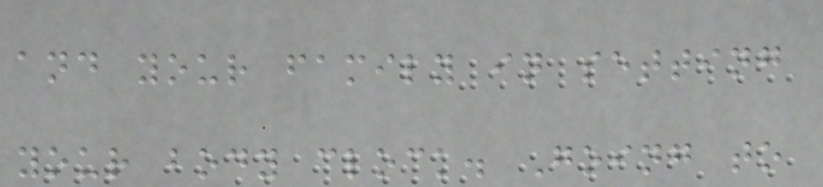and your family in setting
your body clock. Going to
